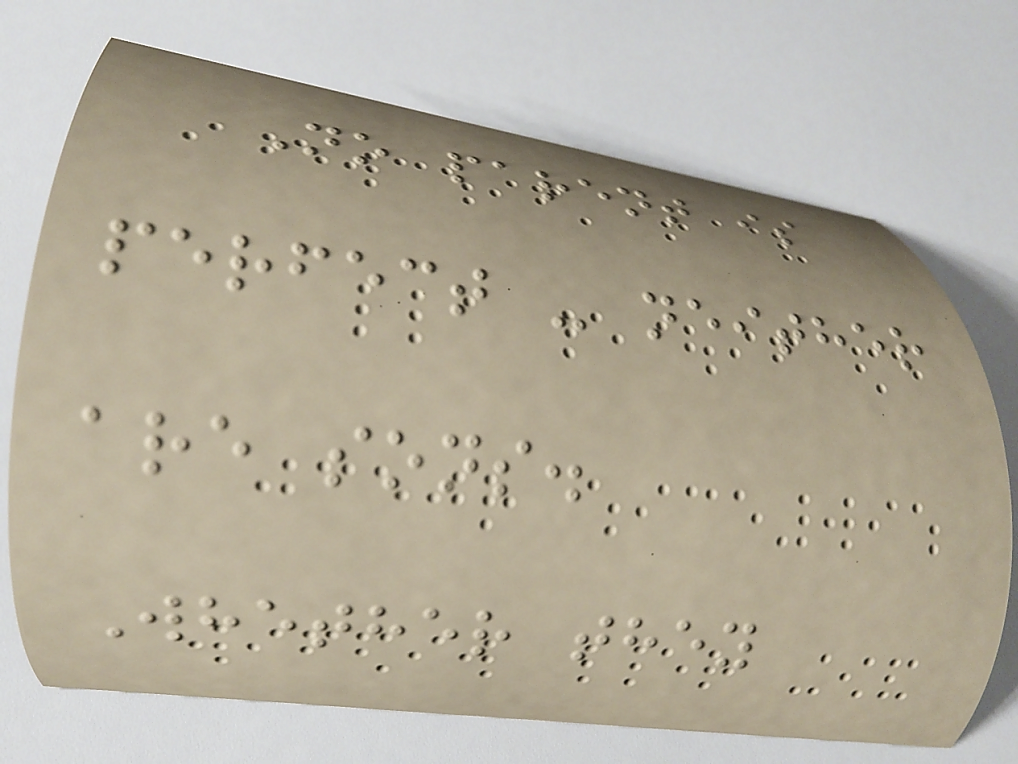No parent is
perfect - neither
are sons.
Whether they
